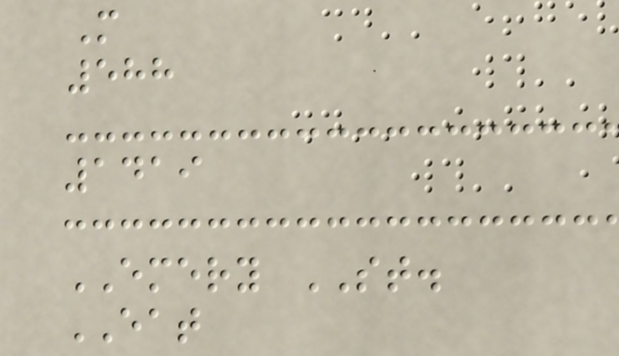M
588
1419
EMERY ST.
EAT
